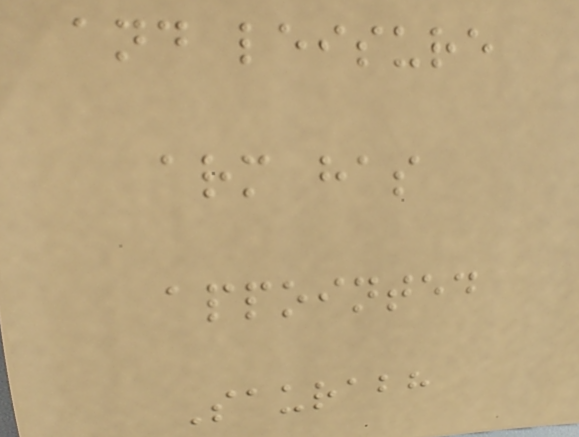and leisure
arm has
appointed
Saurabh
